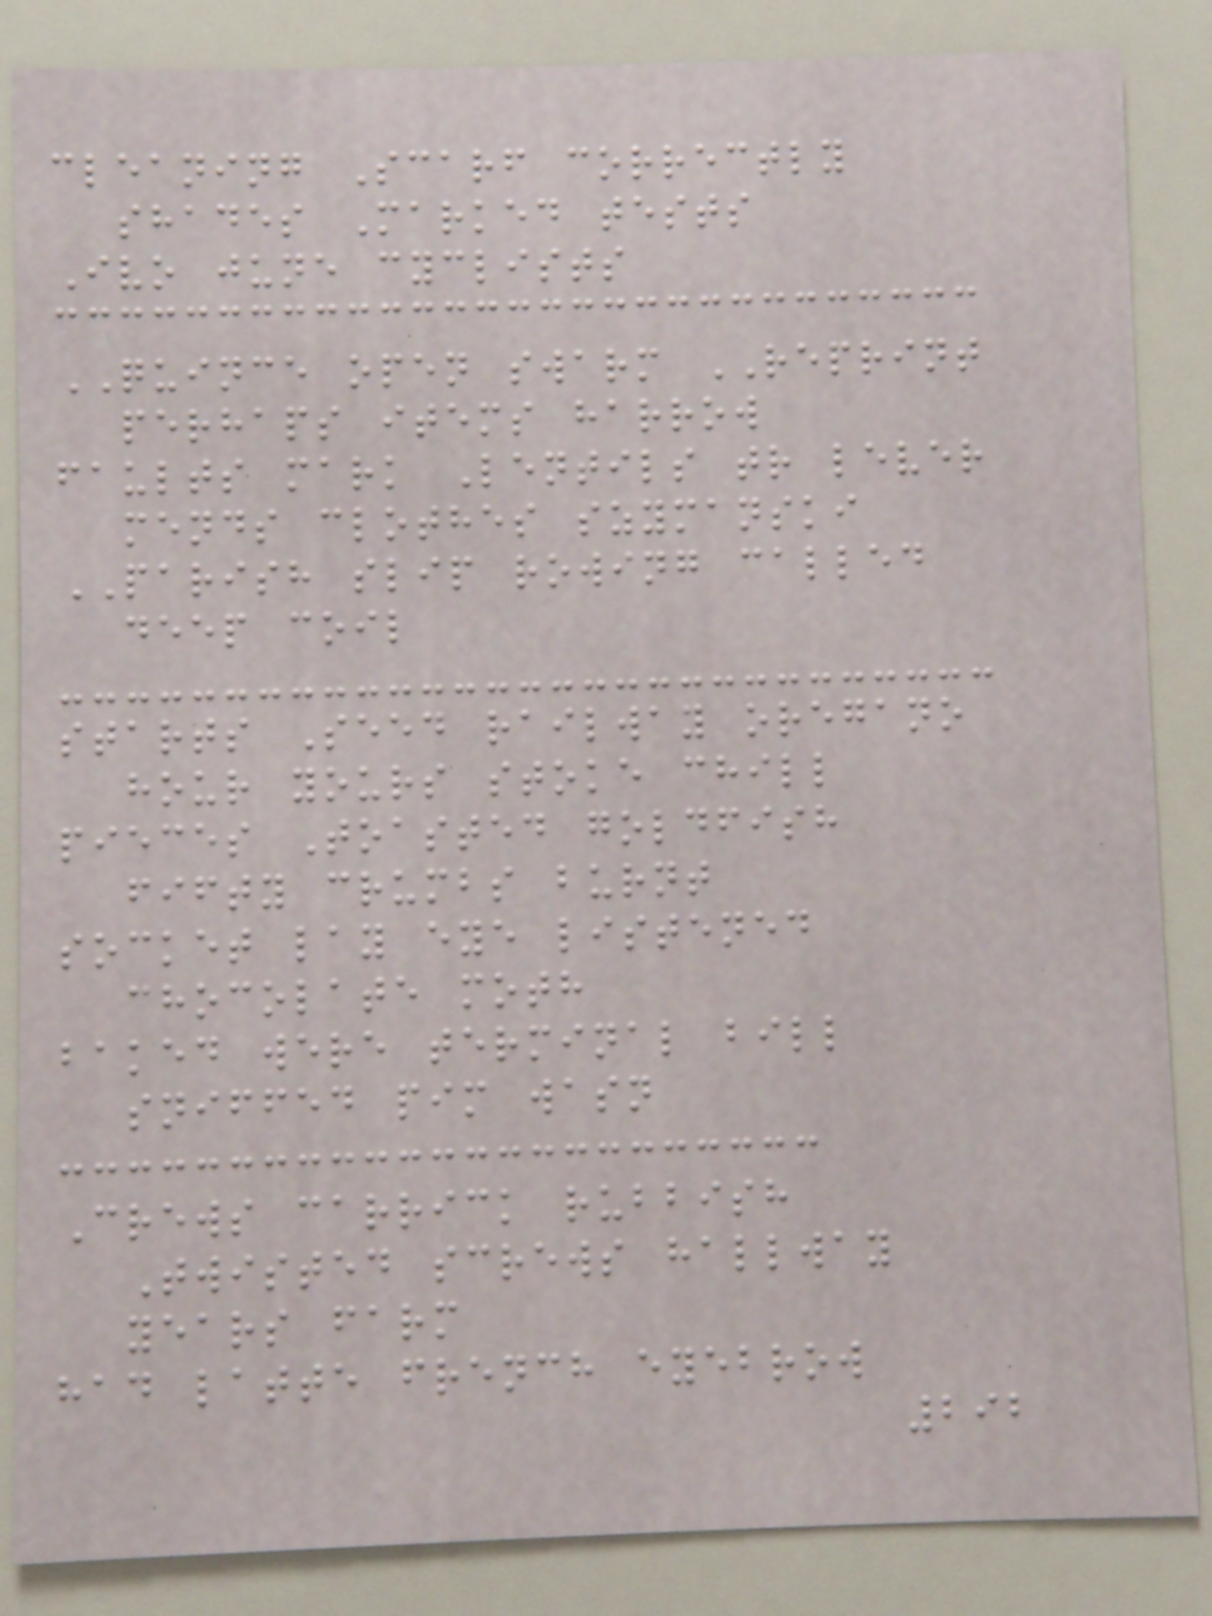cleaning Scarf correctly
shades Marked tests
Ivo june cyclists
QUINCE open swarm REPRINT
perhaps items harrow
faults mark Lentils tr lever
mends clothes szymanski
PARISH slip rowing called
deep coil
starts Seed railway oregano
hour yours stoke chill
pieces Toasted goldfish
fifty crumbs burnt
socket lay eye listened
chocolate moth
baked were terminal bill
sniffed pim wasn
Crews carrick rubbish
Twisted screws hallway
years farm
had latte french eyebrow
292
